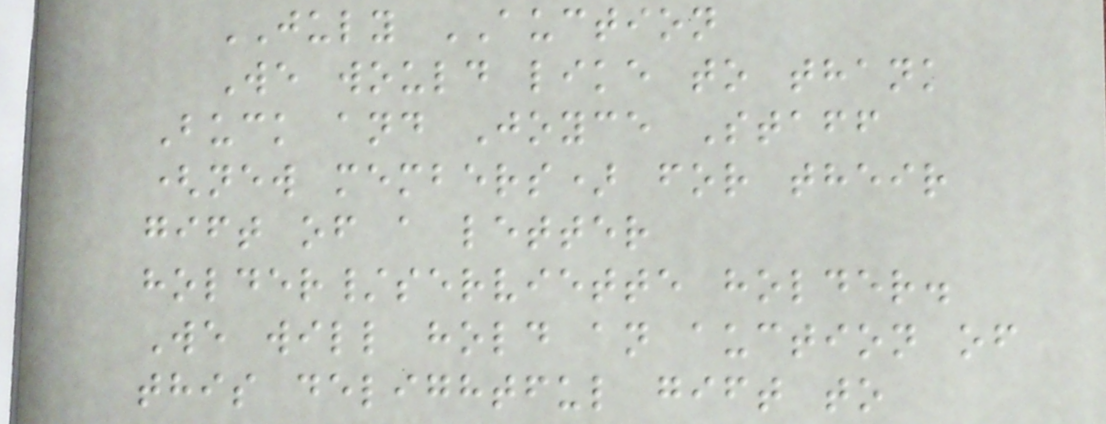JULY AUCTION
We would like to thank
Buck and Joyce Staff
(new members) for their
gift of a letter
holder/serviette holder.
We will hold an auction of
this delightful gift to
